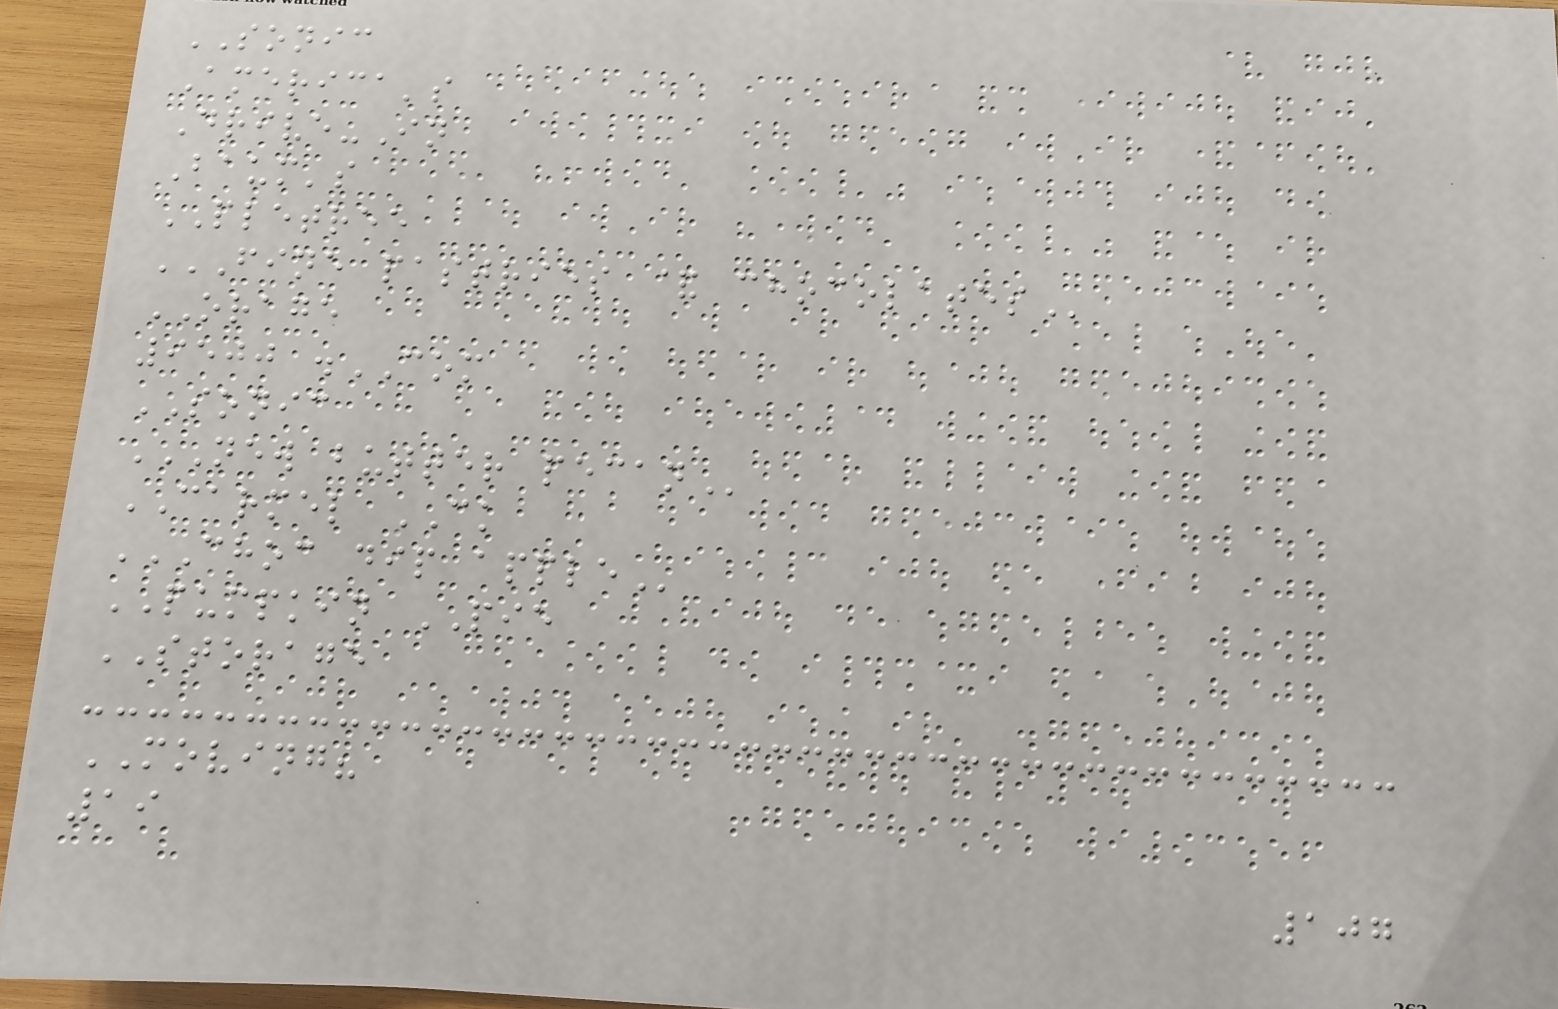SONIC
America's
Drive-In
Baum's
PLETREE
FINE PASTRIES & CHOCOLATES
ORAGE
9500 .COM
SONIC
NEW BUTTER PECAN
CARMEL CK
CHOC DIP APPLE
PUMPKIN PIE
STORAGE
MOVING?
19
107
